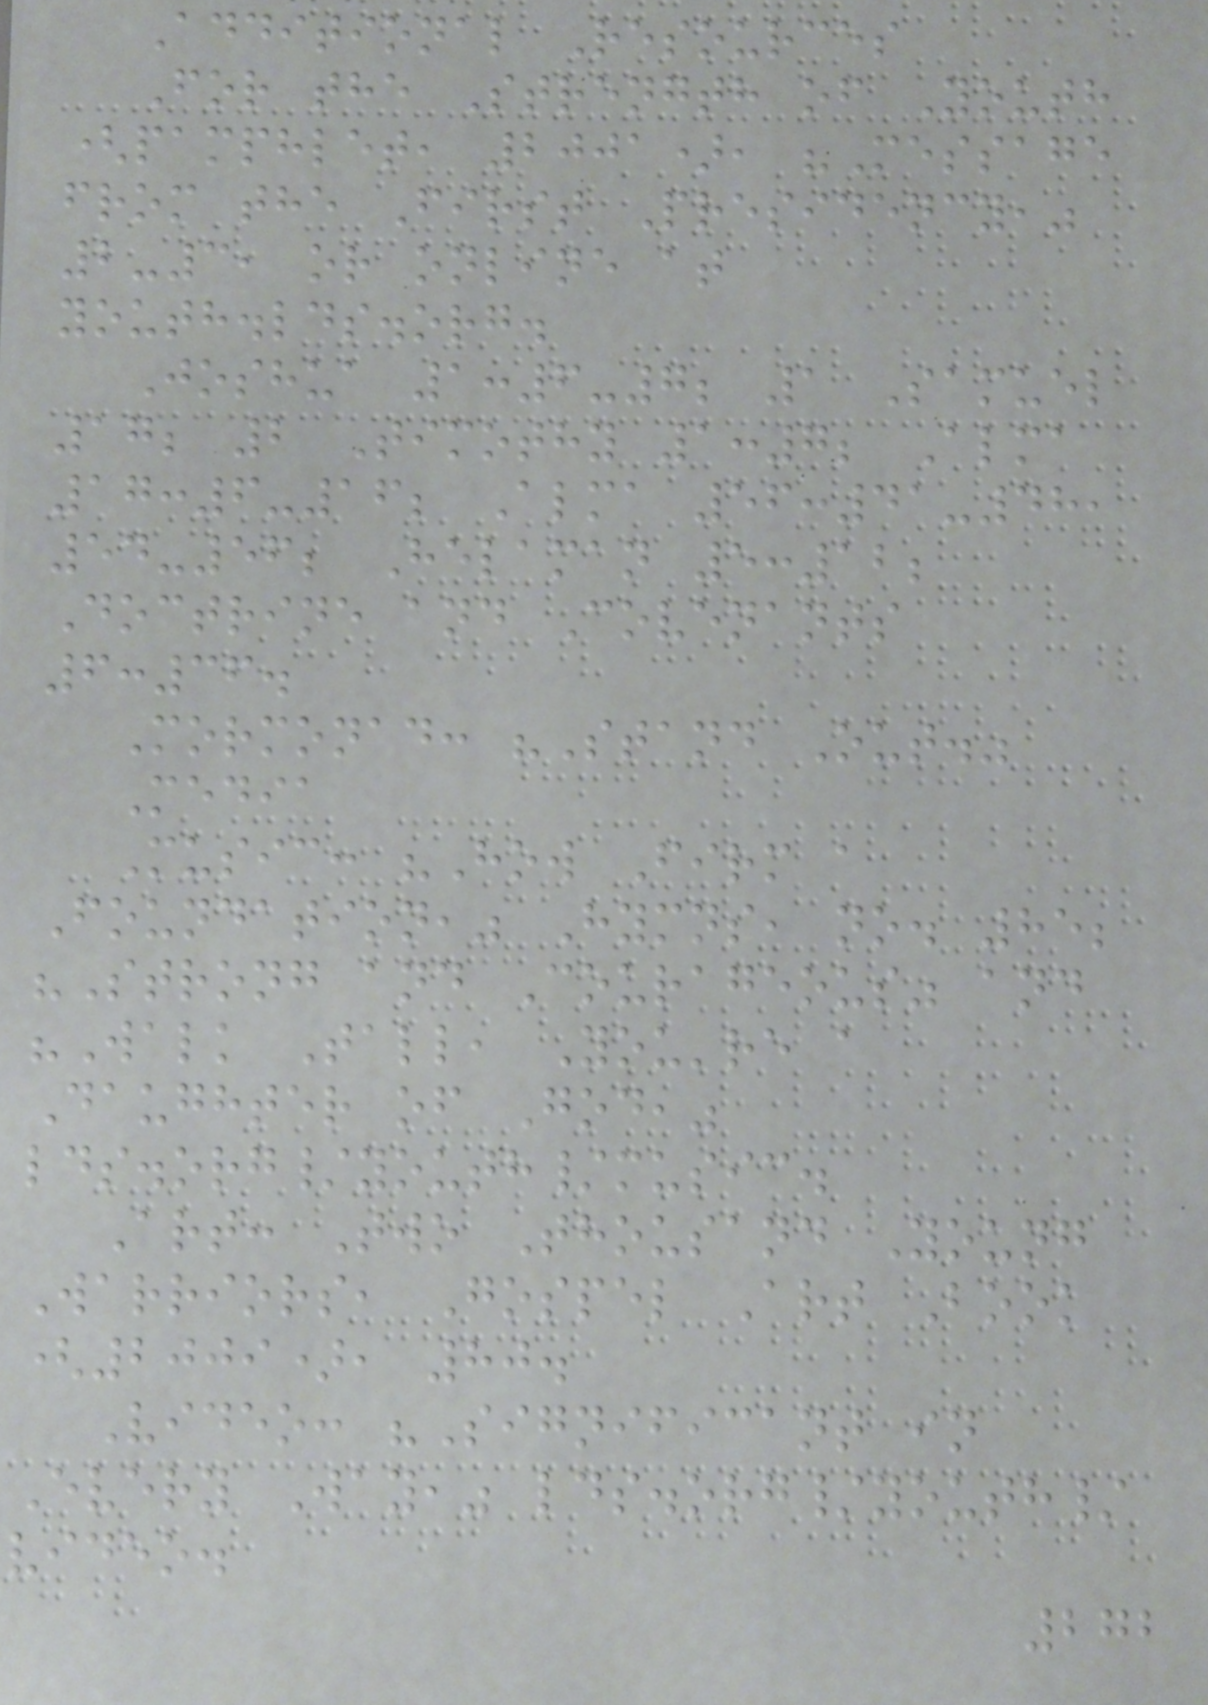Additional Resources
For the Strength of Youth
(pamphlet, 2001), "Message
from the First Presidency,"
2-3, or online at
youth.lds.org.
Joshua 1:6-7; 1 Samuel
17; 2 Timothy 1:7; Alma
17:6-16; Alma 56:41-48,
54-56; Helaman 5:12;
Doctrine and Covenants
6:36.
Mormonad: "Stand Out."
Media
Music: "How Firm a
Foundation," Hymns, no. 85;
"Strong and Courageous" and
"Walk Tall, You're a
Daughter of God,"
lds.org/youth/music.
Art: Two Thousand Young
Warriors, Gospel Art Book
(2009), 80.
Video: "Significant in
Every Way," lds.org/youth/
video.
272
